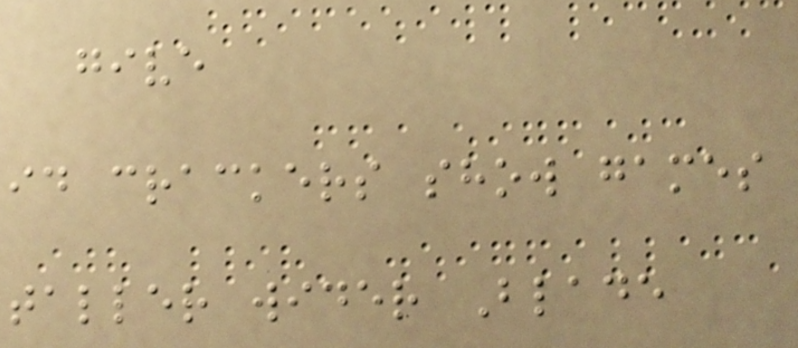give
id crackers show games
taller wider Blade
